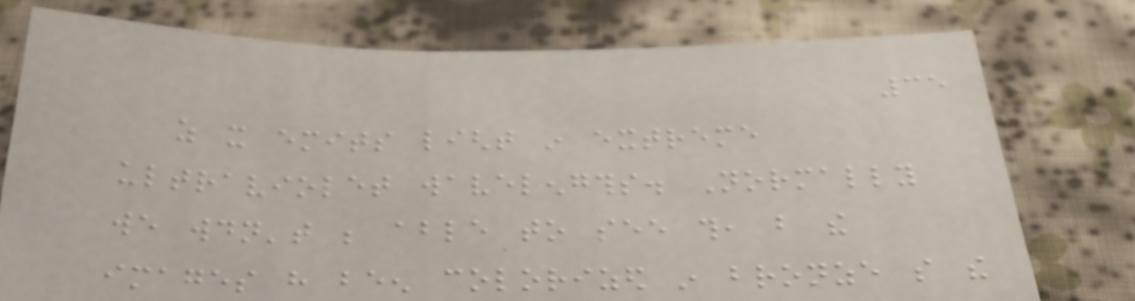35
as it emits light in extreme
ultraviolet wavelengths. Normally
we wouldn't be able to see this, but the
images have been colorized in bronze so the
